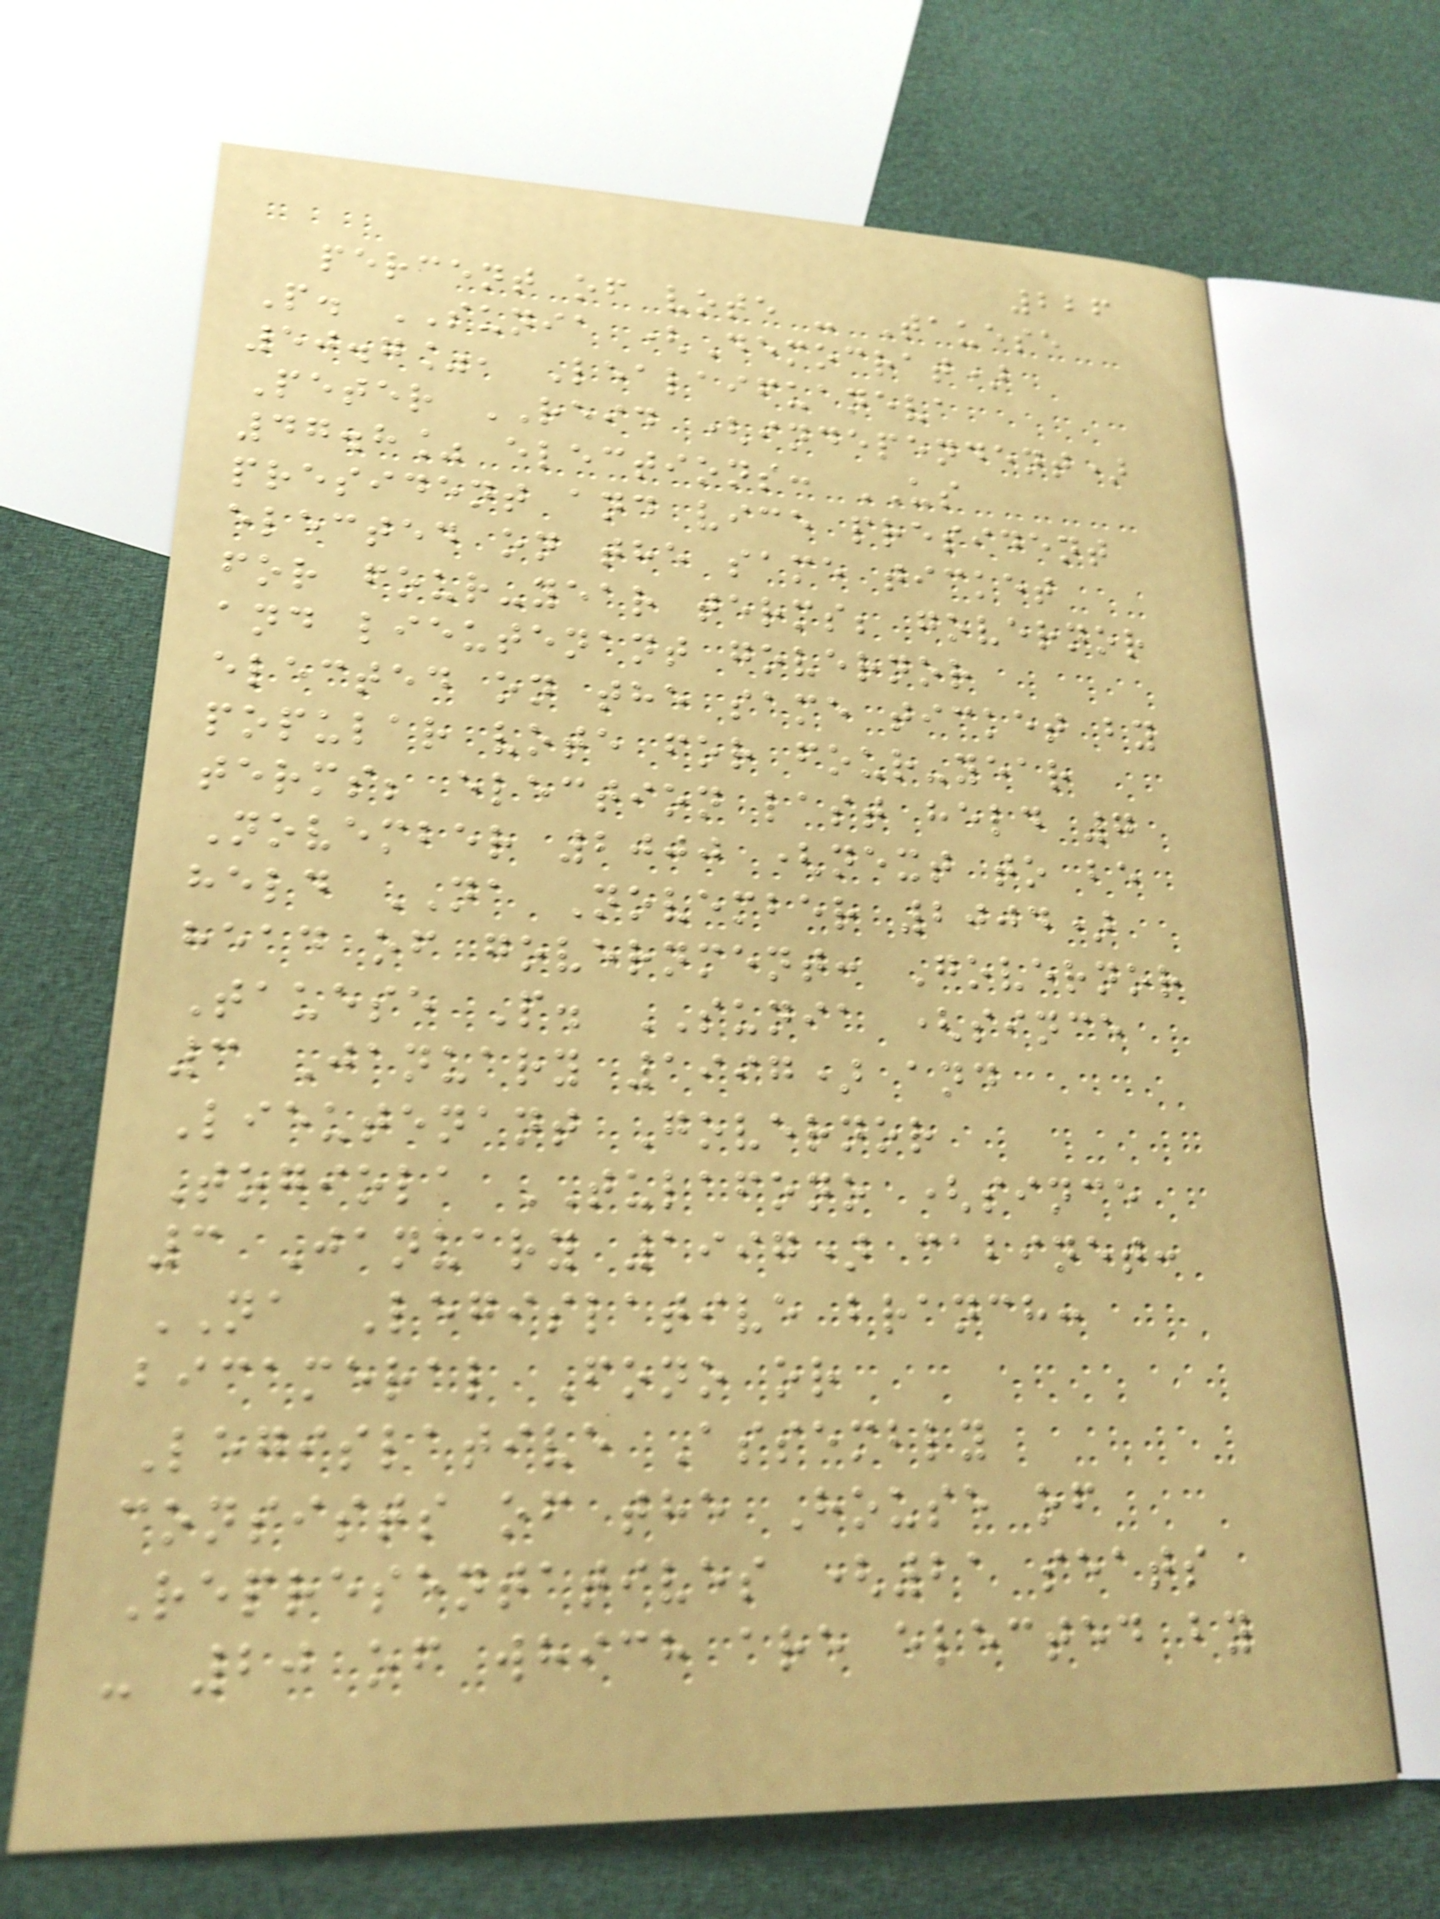226
percent of vote - Tauese
P. SUNIA (Democrat)
50.7%, Lealaifuaneva
Peter REID (independent)
47.8% elections: US
president and vice president
elected on the same ticket
for four-year terms; governor
and lieutenant governor
elected on the same ticket by
popular vote for four-year
terms; election last held 7
November 2000 (next to be
held NA November 2004)
head of government: Governor
Tauese P. SUNIA (since
3 January 1997) and
Lieutenant Governor
Togiola TULAFONO (since
3 January 1997) cabinet:
NA Legislative branch:
bicameral Fono or
Legislative Assembly
consists of the House of
Representatives (21 seats
- 20 of which are elected by
